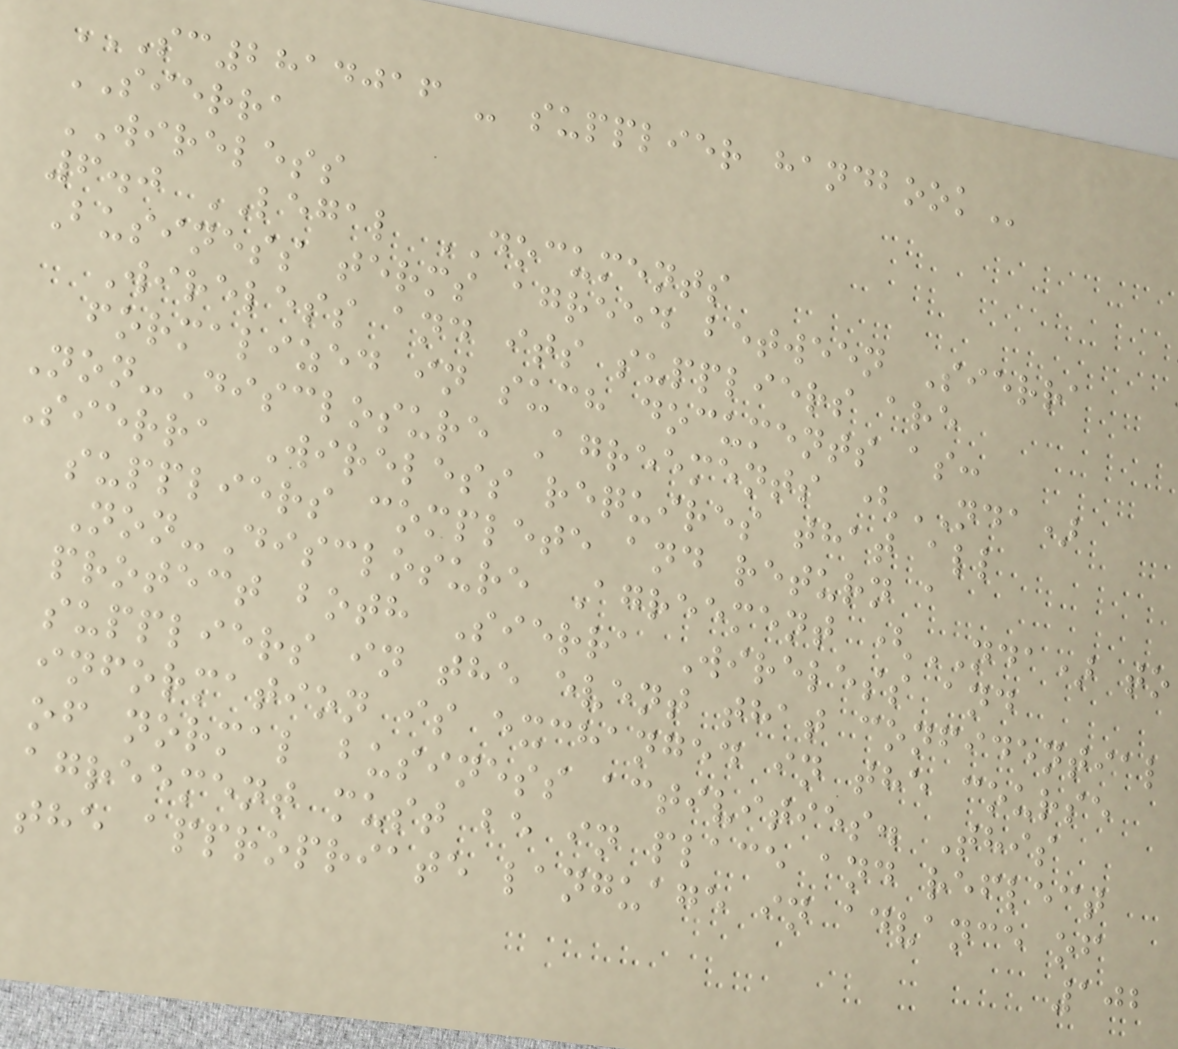SC2814016 - SUPPLIER HANDBOOK
SIERRA
WIRELESS
6.0 LEGAL DOCUMENTS
Business terms agreed between Sierra
Wireless and its suppliers are
formalized in such documents as:
Non-Disclosure Agreements (NDA)
Sierra Wireless requires that all
suppliers complete and return a
Non-Disclosure Agreement (NDA) to
protect both Sierra Wireless and
suppliers in the event that confidential
information is exchanged in the course
of normal business activities. This
agreement must be in place and reflect
the appropriate language in advance of
102
